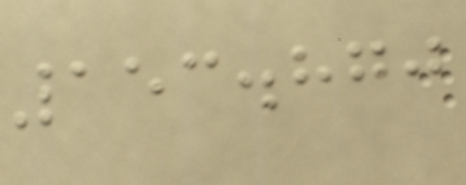153.870
